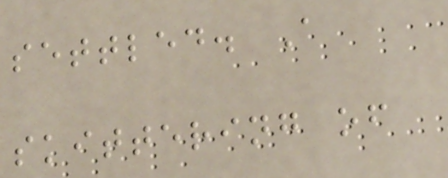settled. A
skittering of
